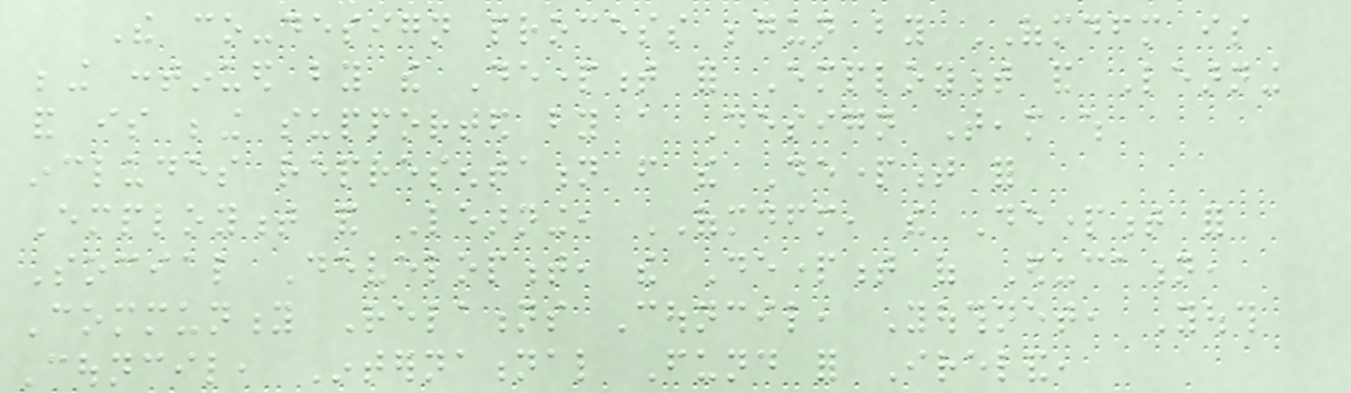The co-design process begun by OFMDFM is
being continued by the Department for Employment and Learning
and is being supported by a Design Team which
includes representation from the Department for
Employment and Learning, OFMDFM, the Department for
Social Development, the Department of Education,
Community Relations Council, Youthnet, Youth
Council, International Fund for Ireland,
